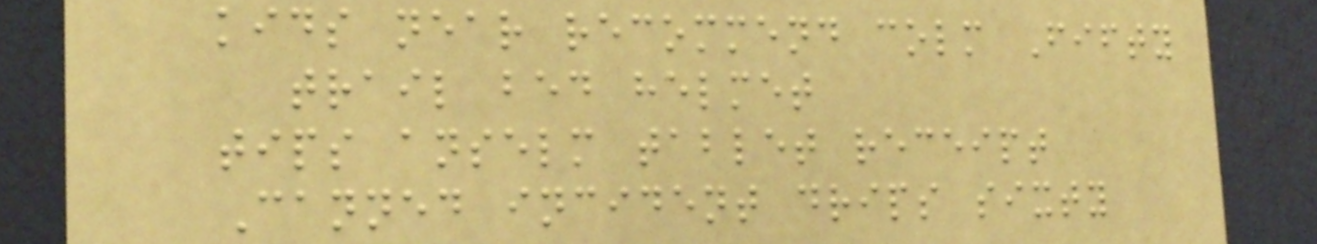kids near recommend colm Fifty
trail bed helmet
tips anselm tablet receipt
Canned incident drips sixty
